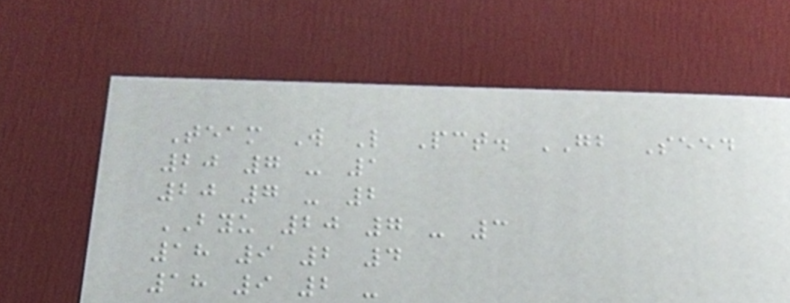Team W L Pct. GB Seed
20 7 - 1
20 7 - 2
BYU 20 7 - 3
18 9 2 4
18 9 2 -
